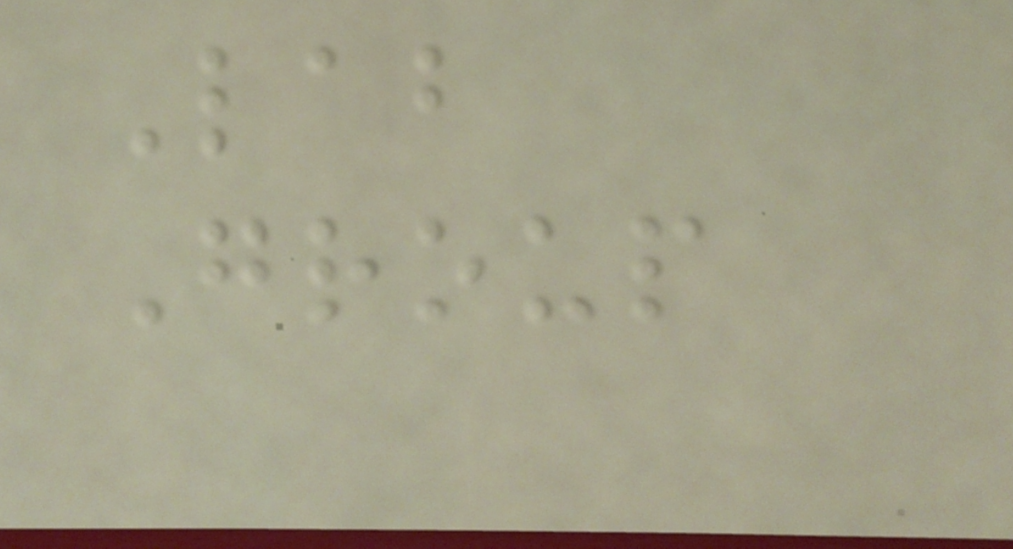Lab
Group
